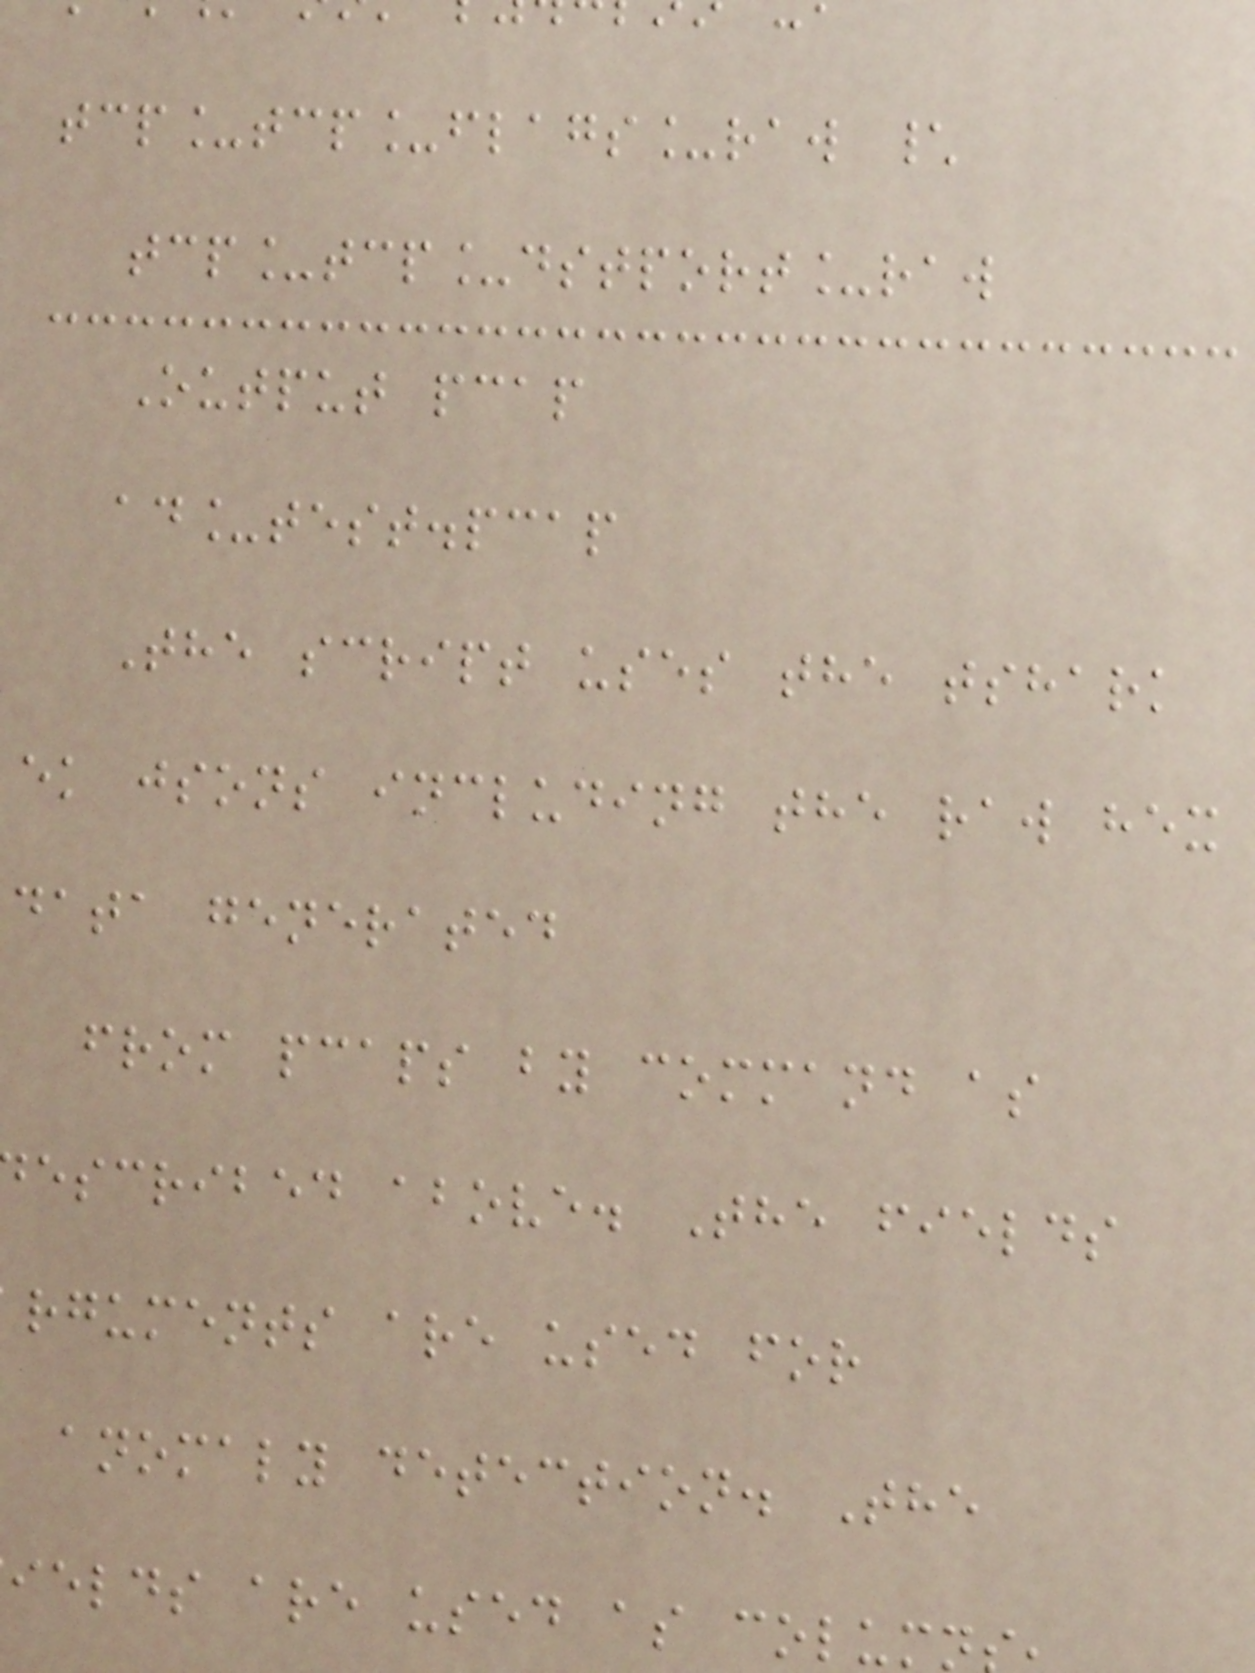tcp_tcp_flags_raw \
tcp_tcp_dstport_raw
Output pcap
ad_test.pcap
The script uses the tshark
ek jsons including the raw hex
data generated
from pcaps by command as
escribed above. The fields
rguments are used for
anomaly detection. The
ields are used as colum
